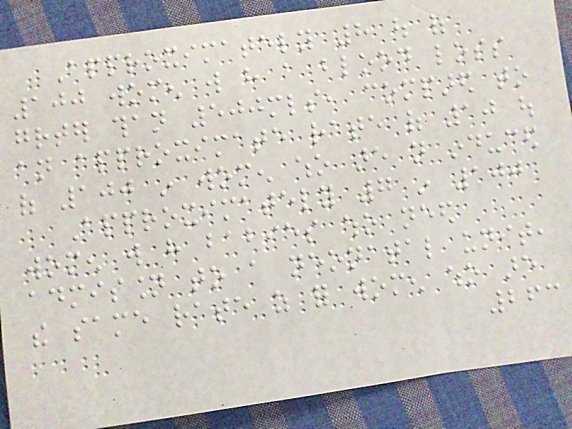Approximately 8 out of
100 women will have a blood loss
greater than 500mls, compared to
an approximate rate of 10 out
of 100 in women who are not induced
Approximately 7 in 100
women will have babies who need
admission to a neonatal unit,
the same rate as for women who are
263
